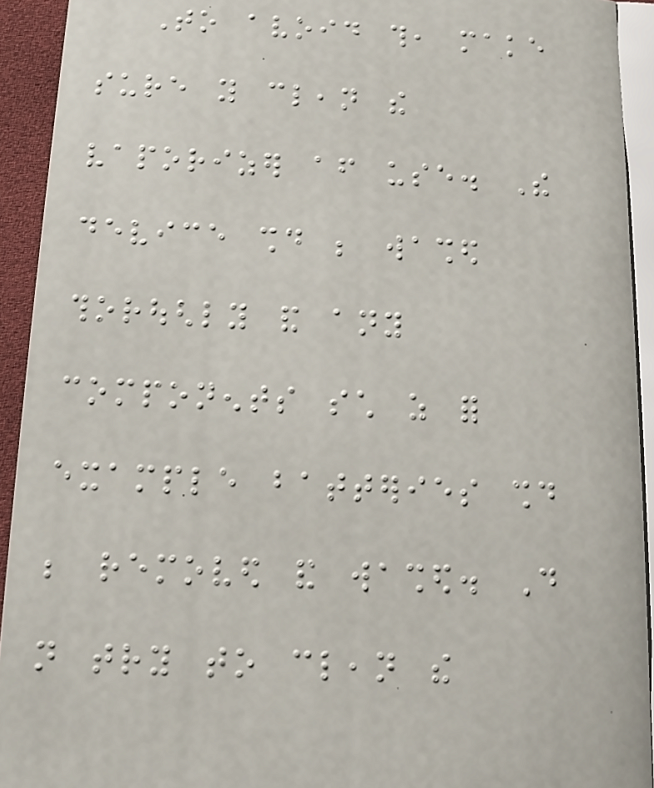To avoid this, make
sure you clean the
vaporizer after use. The
device should be washed
thoroughly and any
components such as for
example batteries should
be removed and washed. Do
not try to clean the
